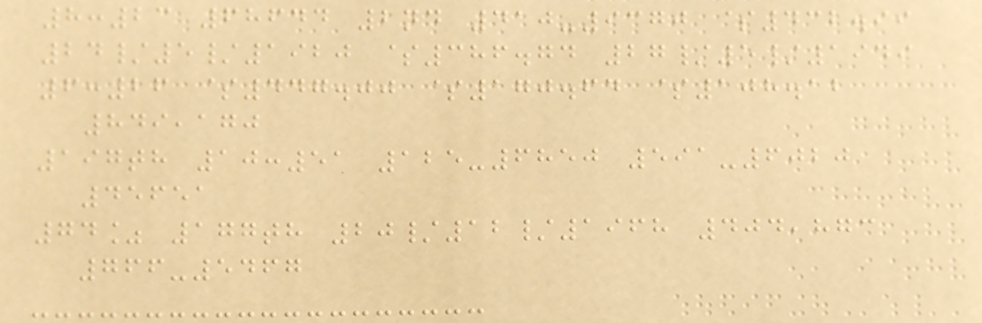8:23 68644 2nd 410-9370 $432.99
24/5/1920 $386.74 27/5/1949
6:26 $447.00 $170.64 $108.12
849,170
197th 10:51 125-6850 591-6020
45651
74% 177th 20/12/1968 404,873
766-5467
